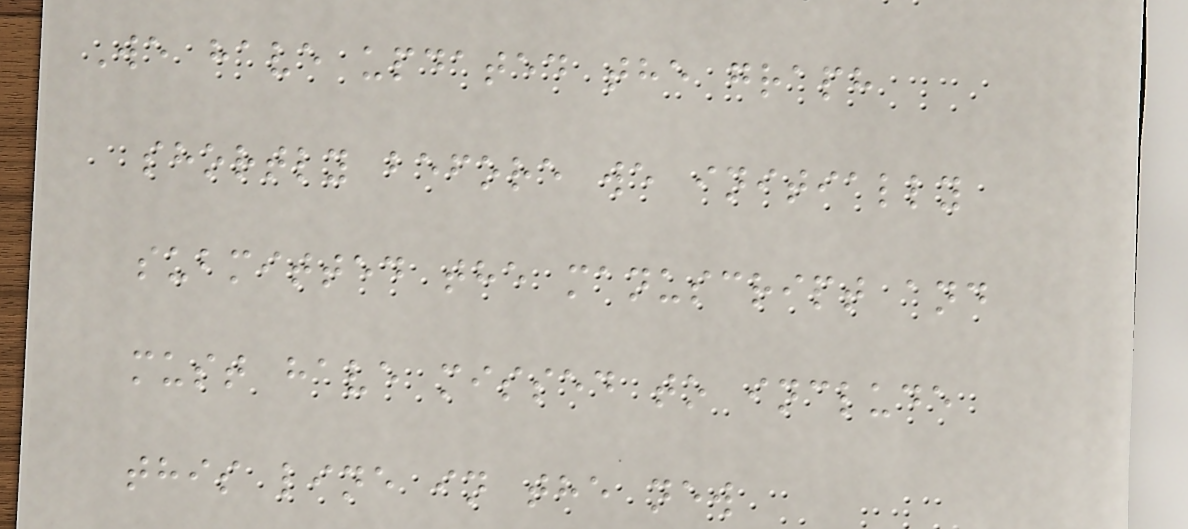We have updated the graph
shortly before we initially
submitted the manuscript and
must have missed to include
this line in the new
